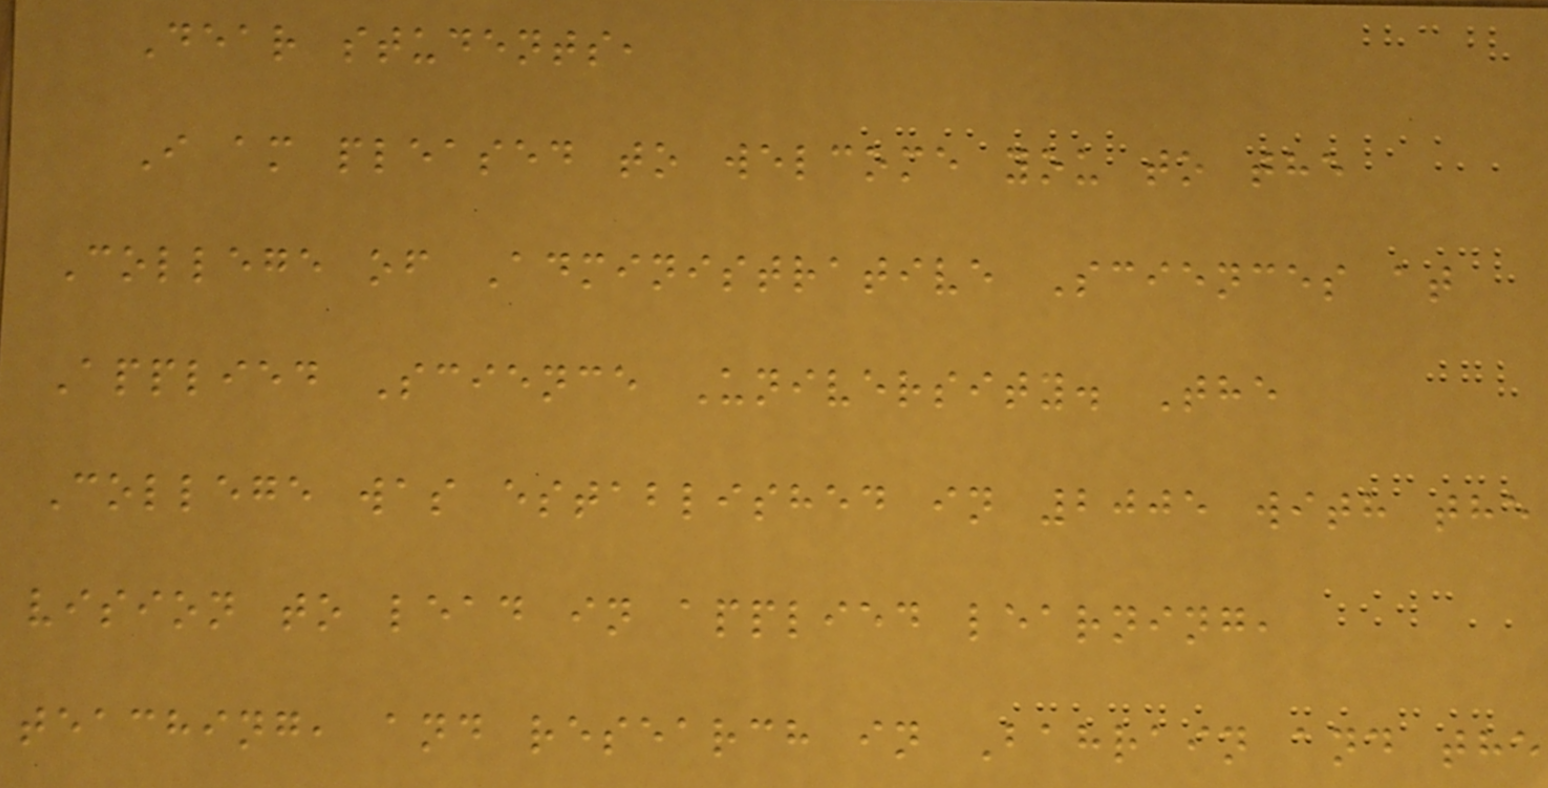Dear students,
I am pleased to welcome you to the
College of Administrative Sciences at
Applied Science University. The
College was established in 2005 with the
vision to lead in applied learning,
teaching, and research in Bahrain and the
